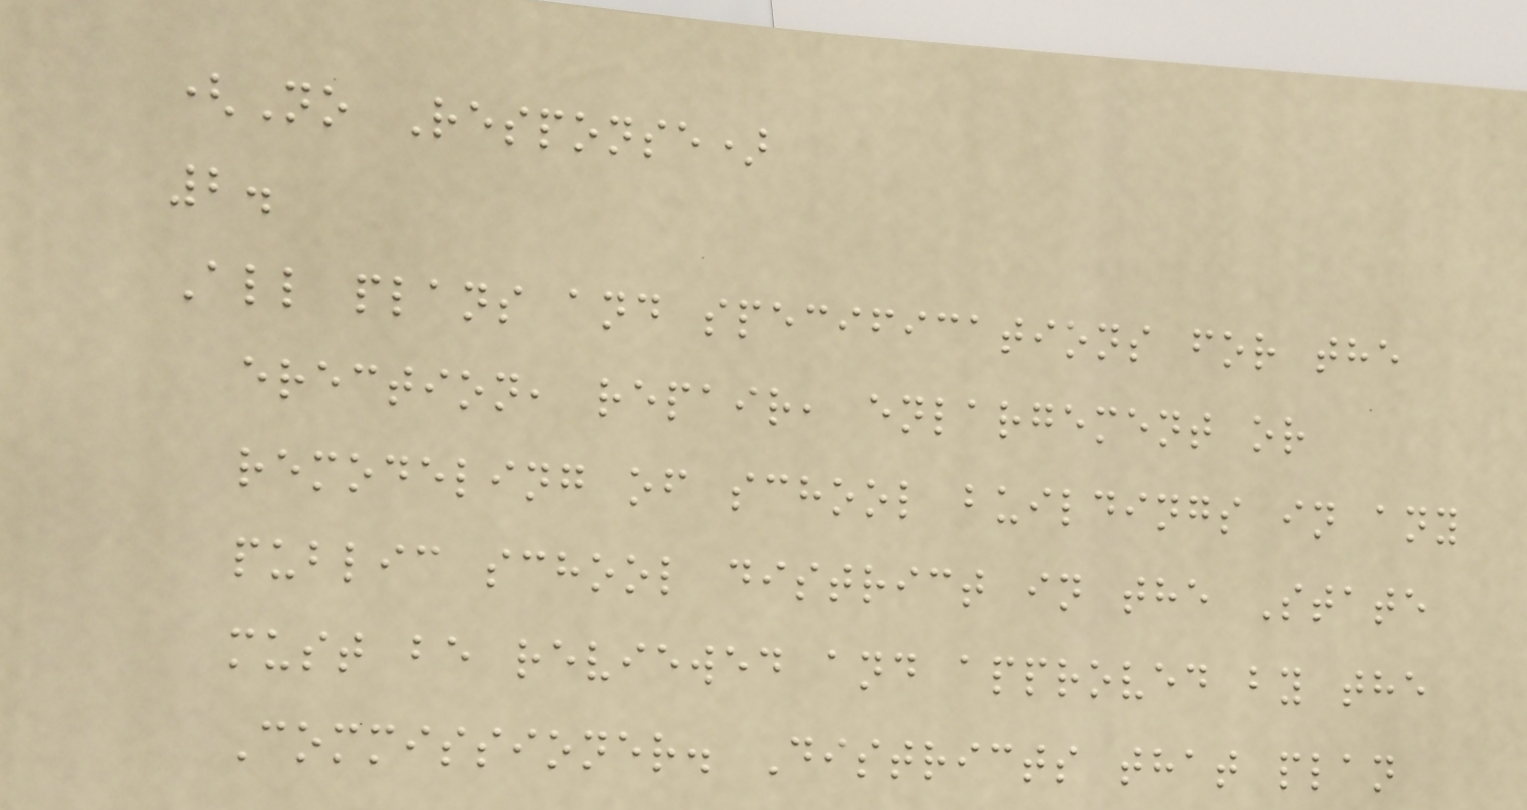(No Response)
2.
All plans and specifications for the
erection, repair, enlargement or
remodeling of school buildings in any
public school district in the State
must be reviewed and approved by the
Commissioner. Districts that plan
